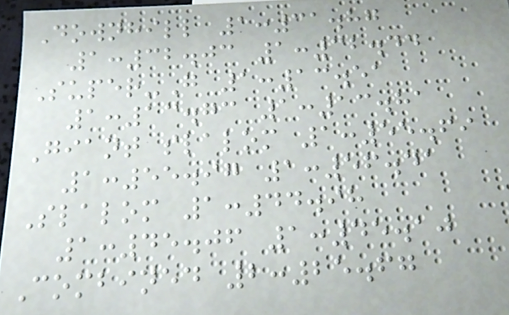Downhill 1:31.87
1:32.03 1:32.44
Super-G 1:13.51
1:13.73 1:13.81
Giant slalom 1:55.69
1:55.97 1:56.41
Slalom 1:44.98
1:45.06 1:45.10
Combined 2:25.67
